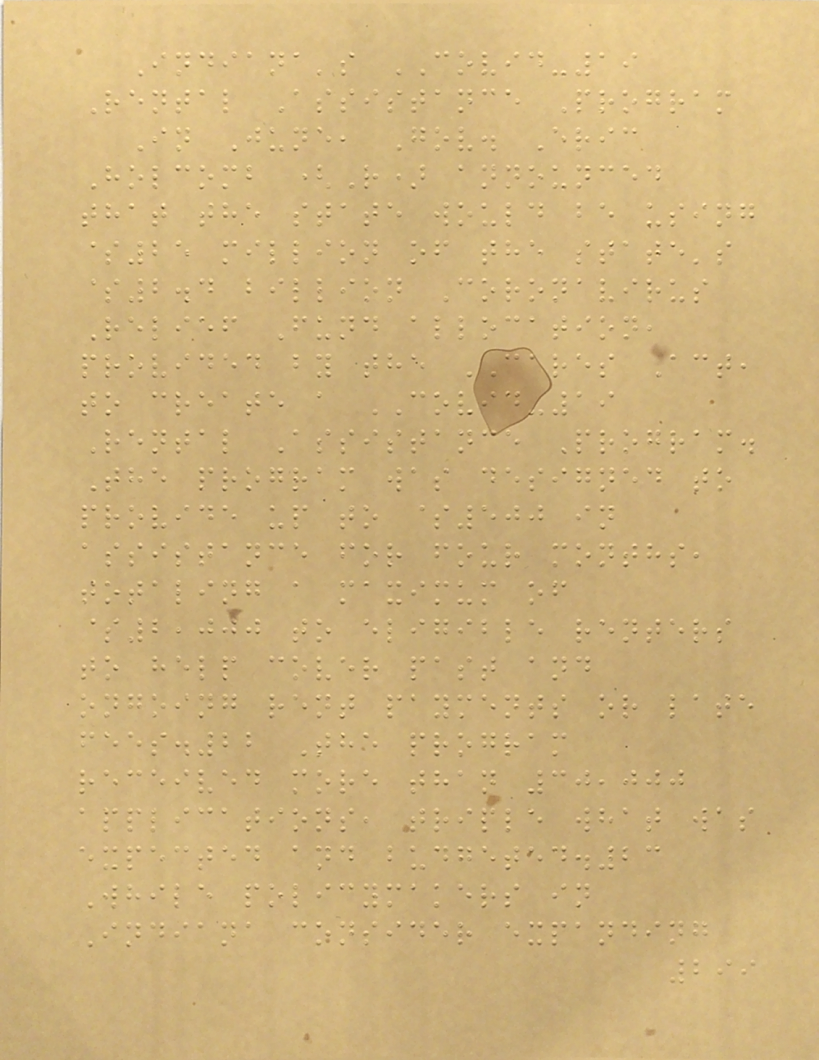Indiana's COVID-19
Rental Assistance Program
In June, Gov. Eric
Holcomb (R) announced
that the state would be using
$25 million of the state's
$2.4 billion Coronavirus
Relief Fund allocation,
provided by the CARES Act,
to create a COVID-19
Rental Assistance Program.
The program was designed to
provide up to $500 in
assistance for four months,
totaling a maximum of
$2,000 to eligible renters
to help cover past and
ongoing rent payments or late
fees.22 The program
received more than 30,000
applications, triple what was
expected and budgeted.23
While policymakers in
Indiana consider expanding
299
